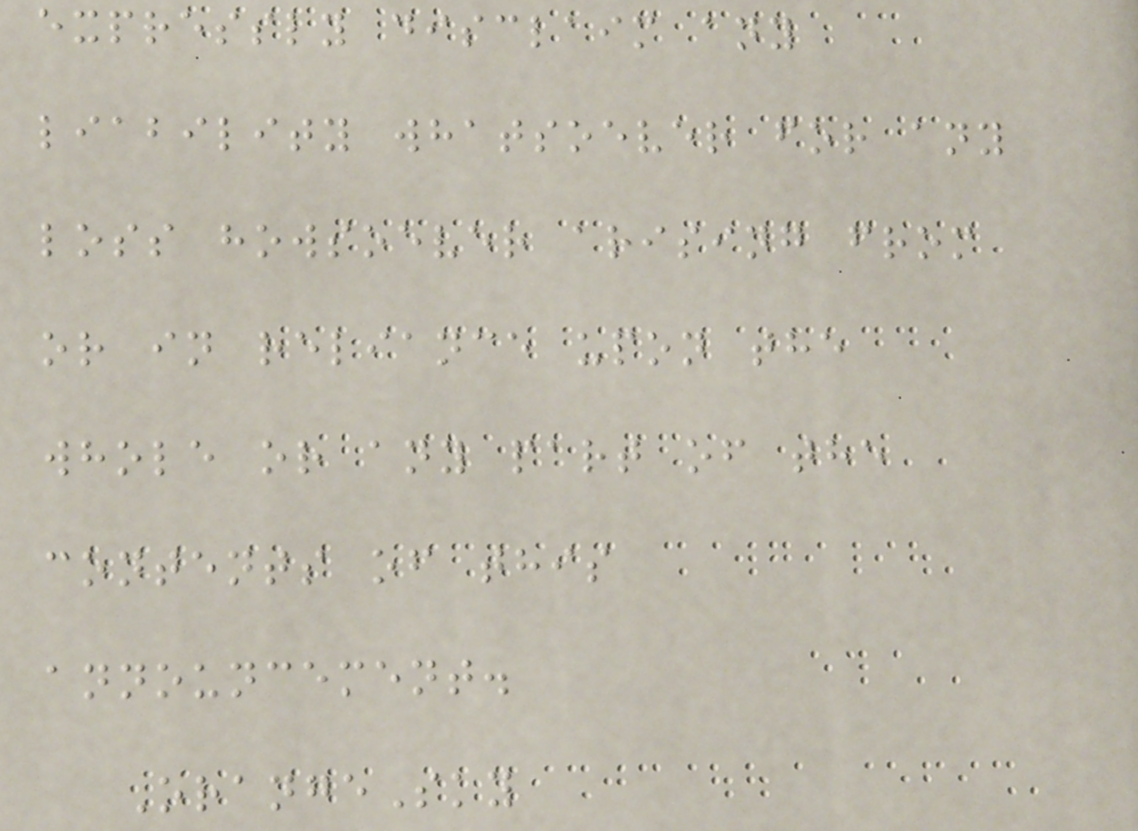expressly disclaim any
liability whatsoever for any
loss howsoever arising from
or in reliance upon the
whole or any part of the
contents of this
announcement.
OrangeSky
